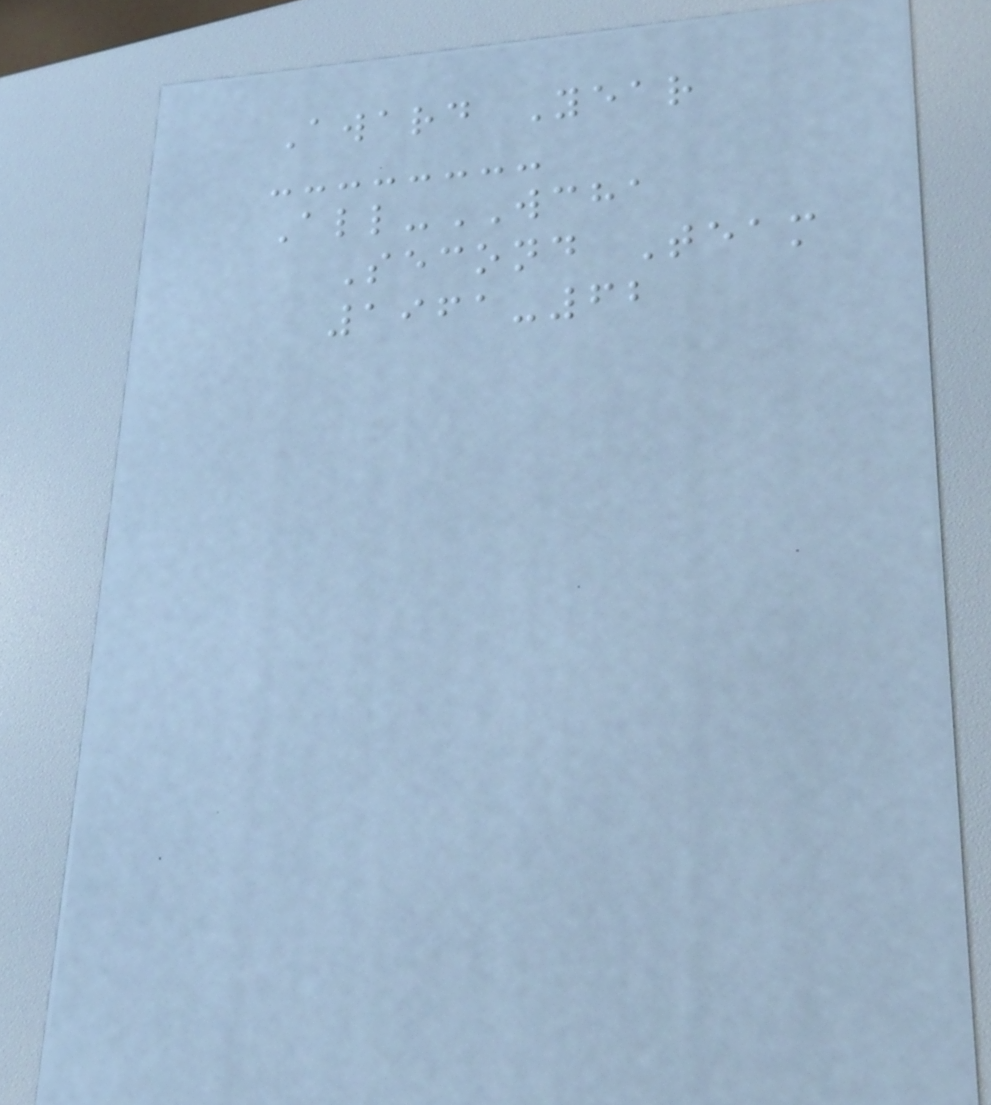Award Year
All-WCHA
Second Team
1961-62
